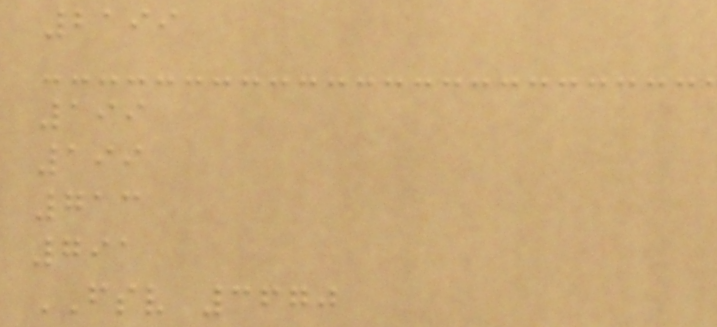2199
199
199
713
791
FSV 3670
